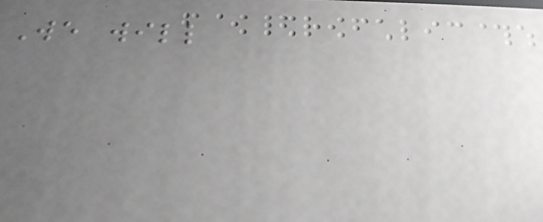We will
